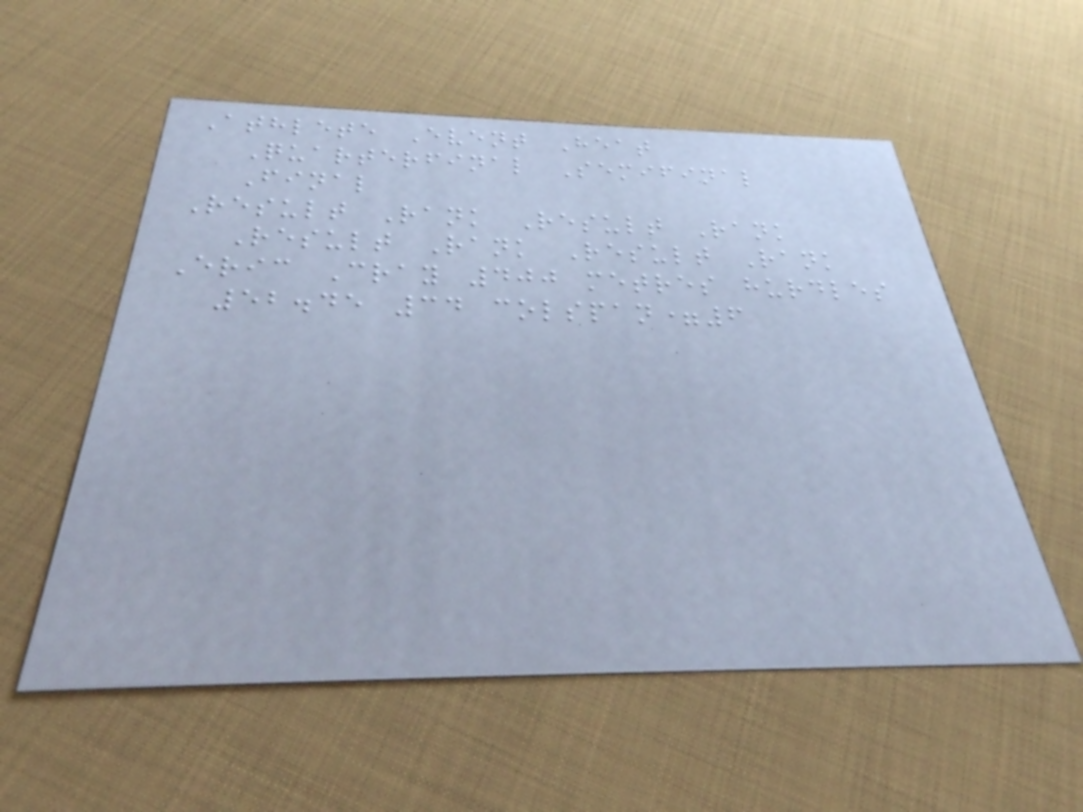Athlete Event Heat
Quarterfinal Semifinal
Final
Result Rank Result Rank
Result Rank Result Rank
Eric Cray 400 metres hurdles
52.45 34 colspan=6
